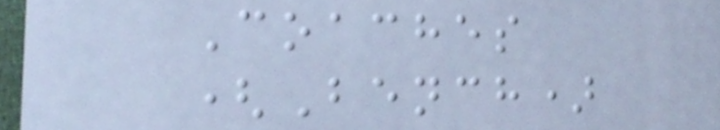Coaches
(Bench)
